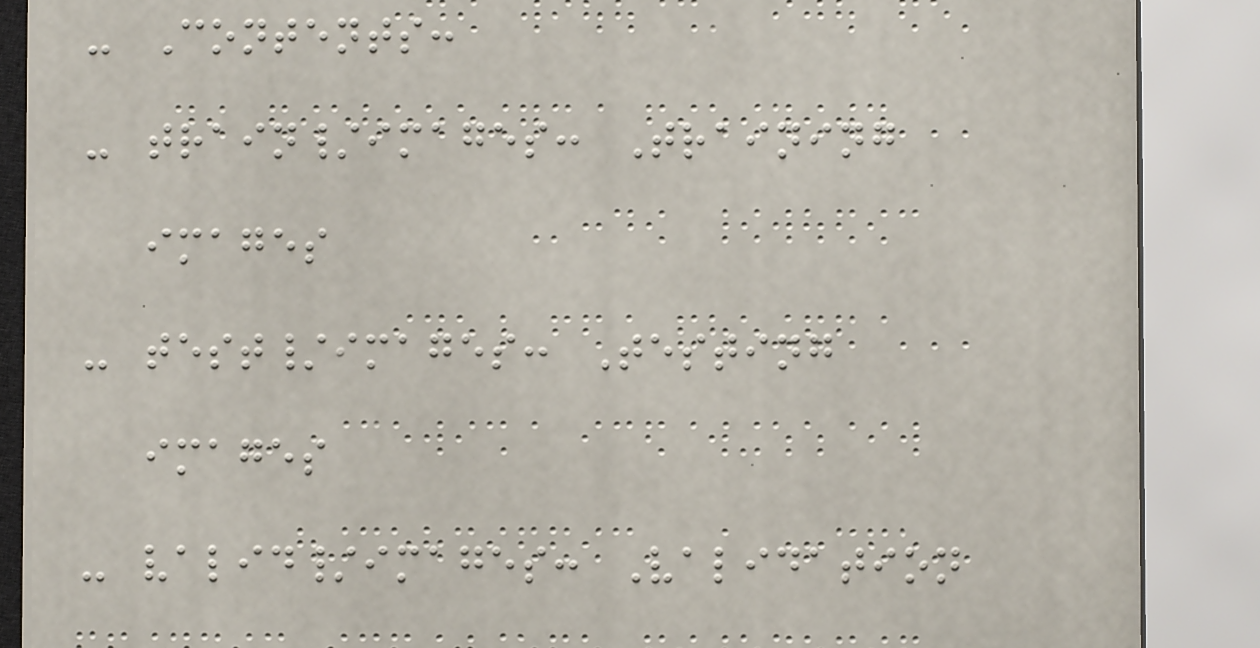- Contents:
- train/images: Training
images
- test/images: Testing
images
- valid/images: Validation
